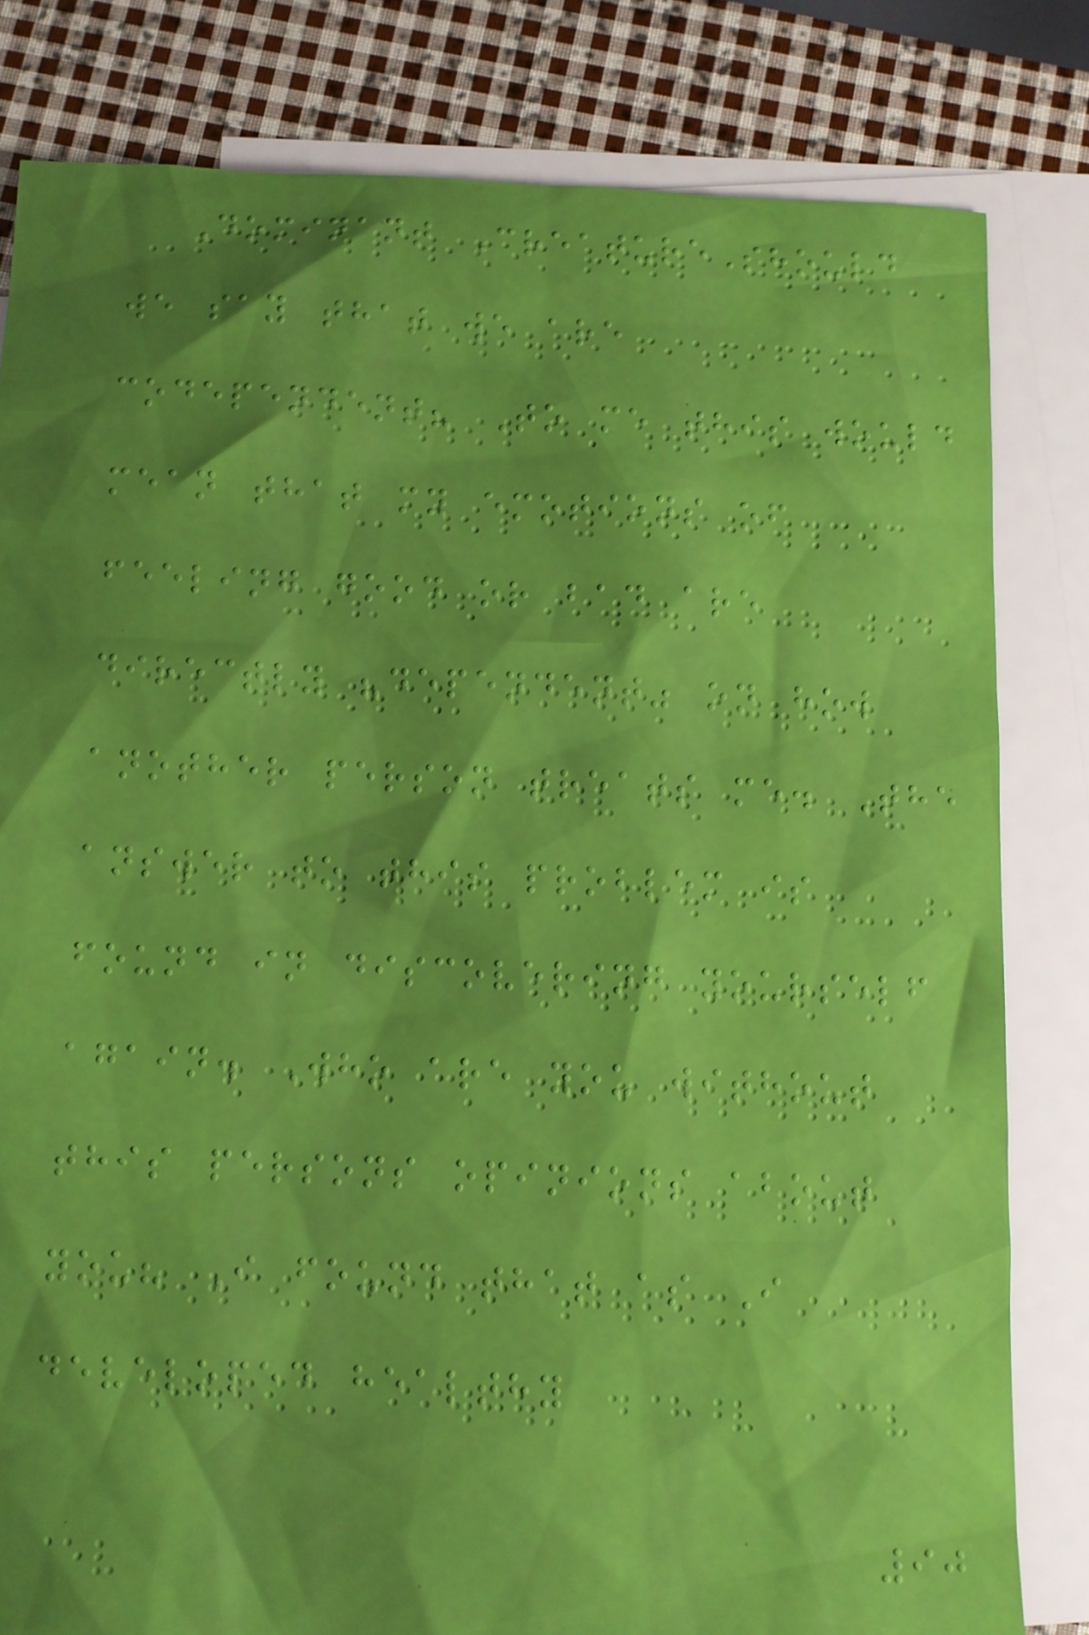Dominant CreatureShould
we say that we are
codependent? To me this would
mean that my emotions of
feeling good or bad are
directly "dependent" on how
another person treats me. The
answer to this problem is
found in discovering yourself
again. Who are you without
this persons opinions about
you? I found that as I
developed healthy
90
